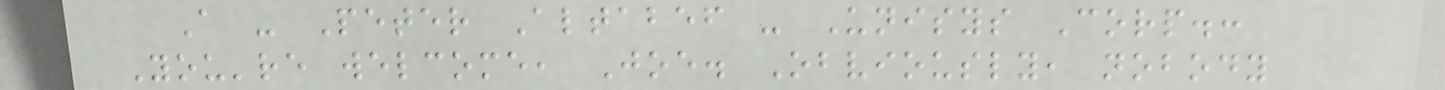A - Peter Altabef - Unisys Corp.:
You're welcome, Joe. Obviously, nobody
